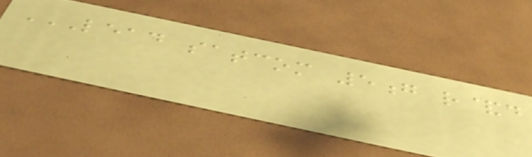LEAD SATCOM 5G R&D
